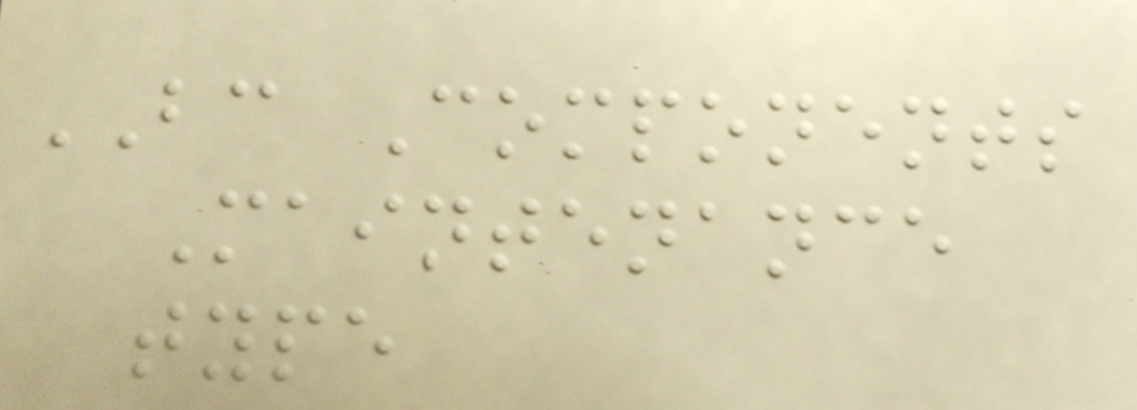BC Components
Maintenance
type
